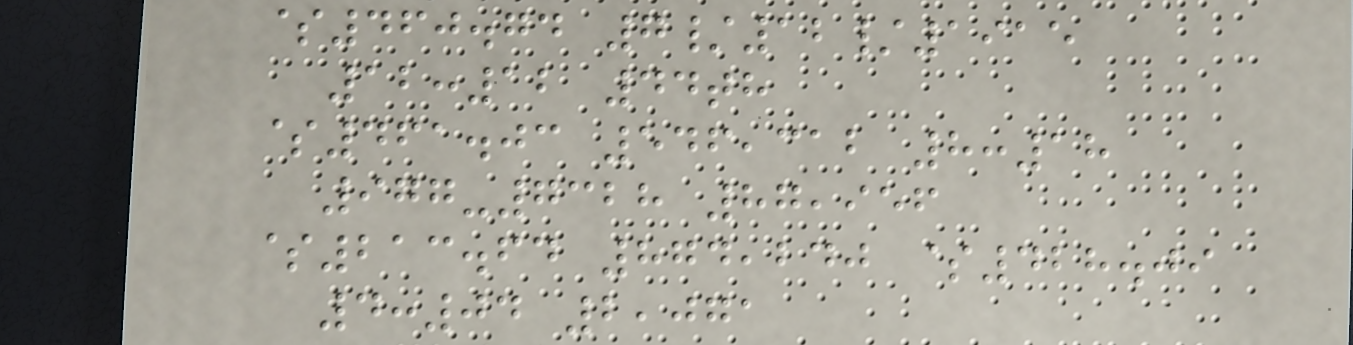$460.74 7/12/1915
12:12 44th
$461.03 546,312 8:18
977-7328 87,956
$213.64 874,240 $428.09
4:04 2,071
